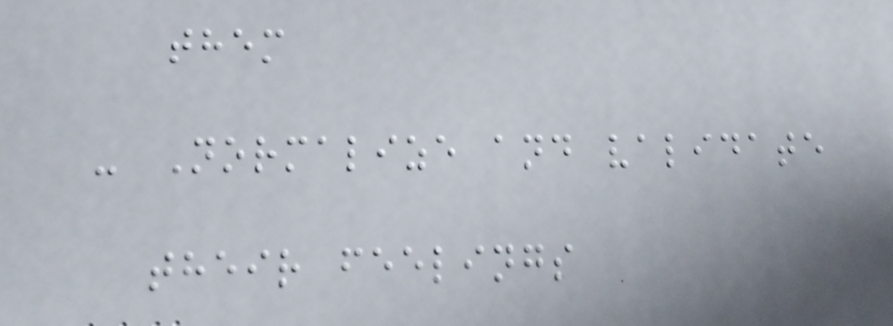them
- Normalize and validate
their feelings
